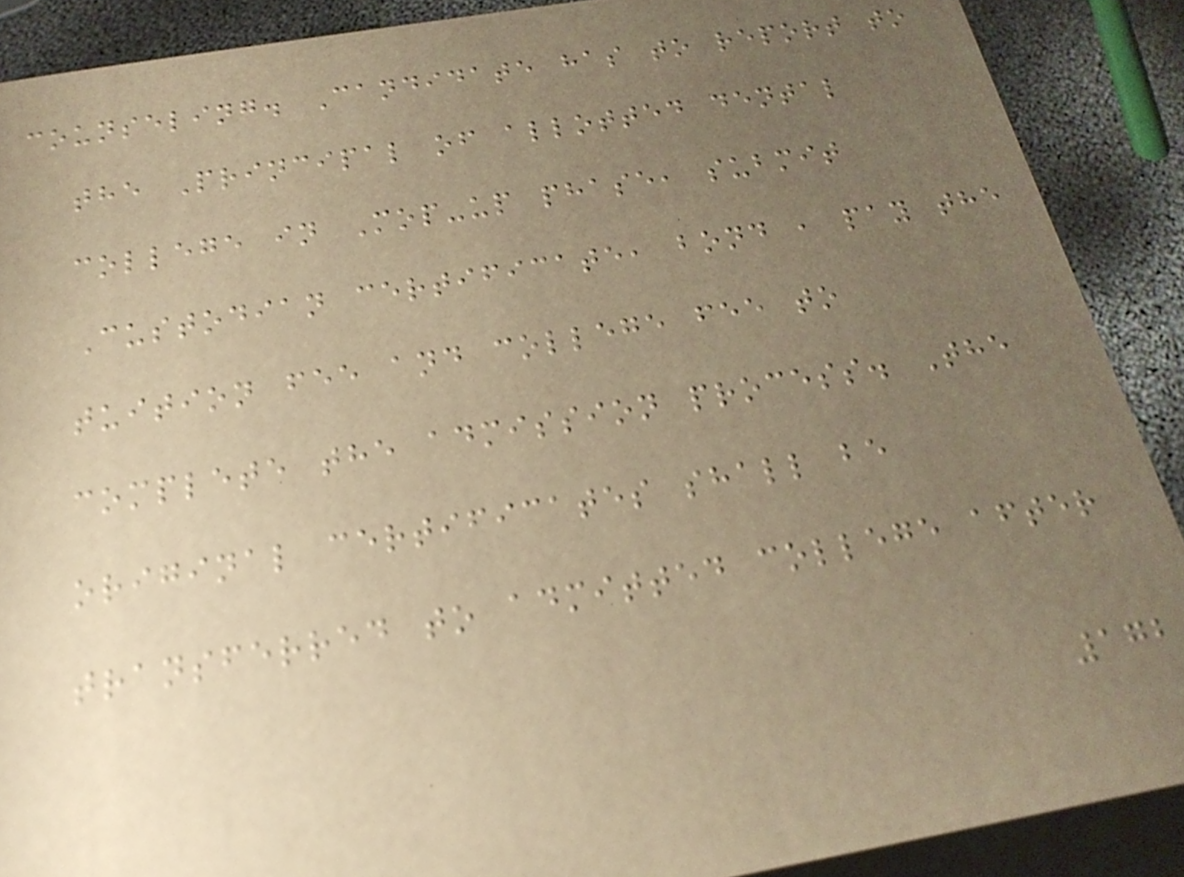counseling. Candidate has to report to
the Principal of allotted dental
college in Mop-up phase, submit
Custodian certificate, bond , pay the
tuition fee and college fee to
complete the admission process. The
original certificates shall be
transferred to admitted college after
172
